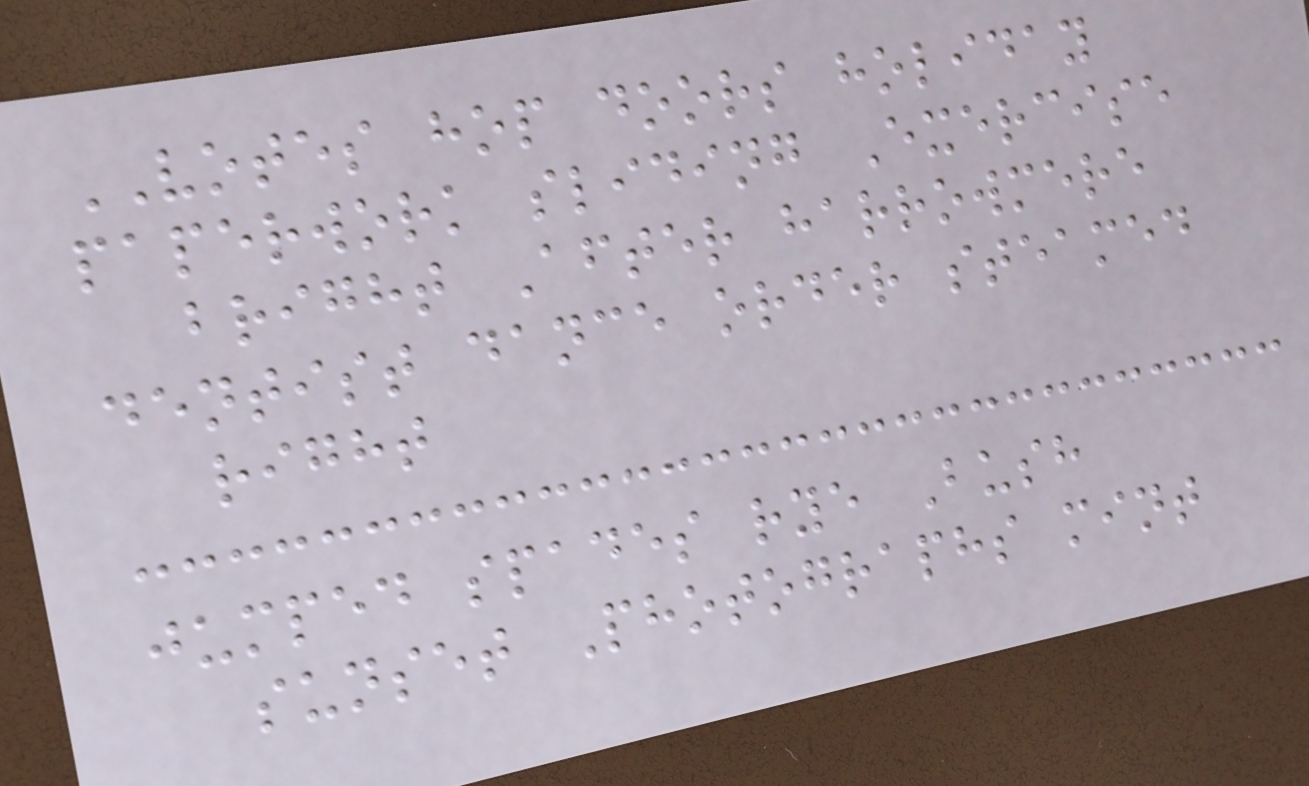VOTES hop doors holiday
paperwork sliding Exercise
bright After harrowmere
dentist dance order steamed
right
jumped spades rye Bush
sunset Photographs mint
